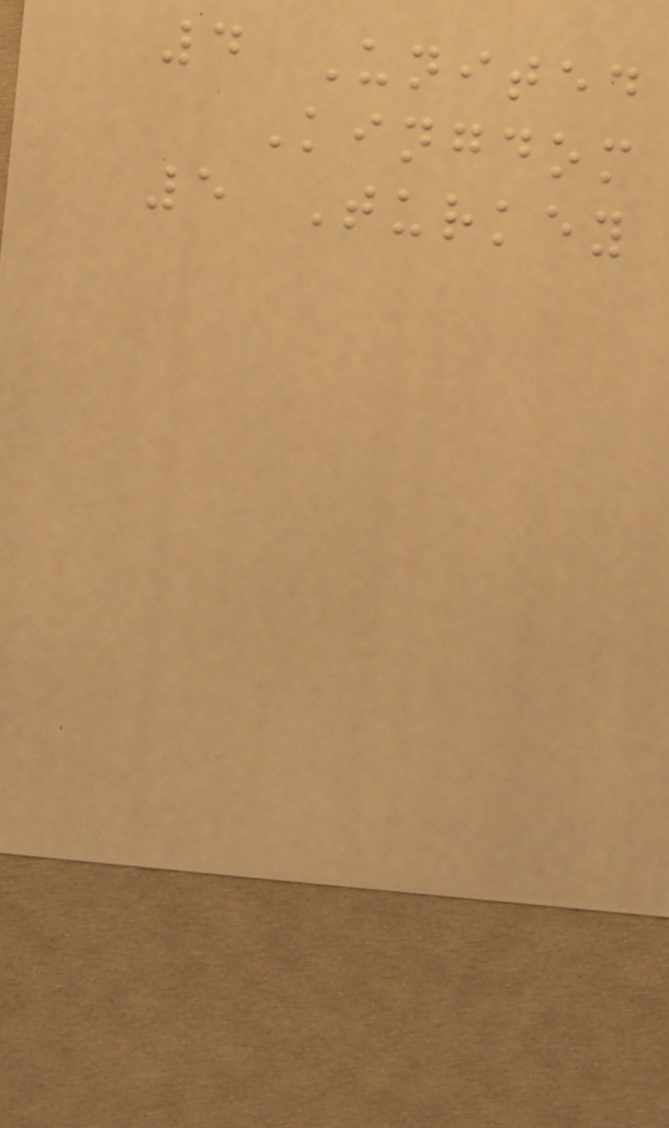4 United
Kingdom
5 Turkey
